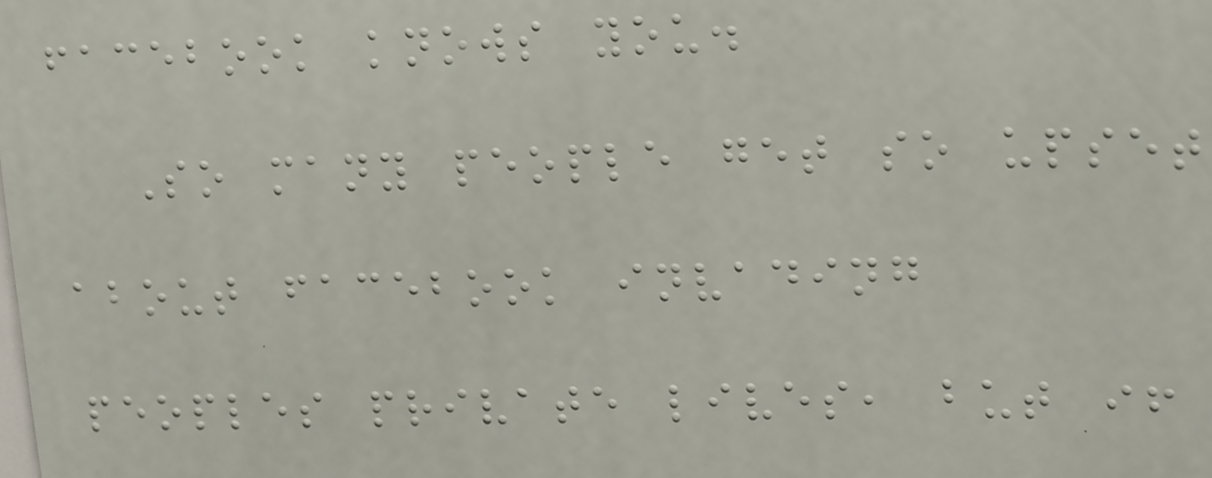facebook knows you.
So many people get so upset
about facebook invading
peoples private lives, but if
